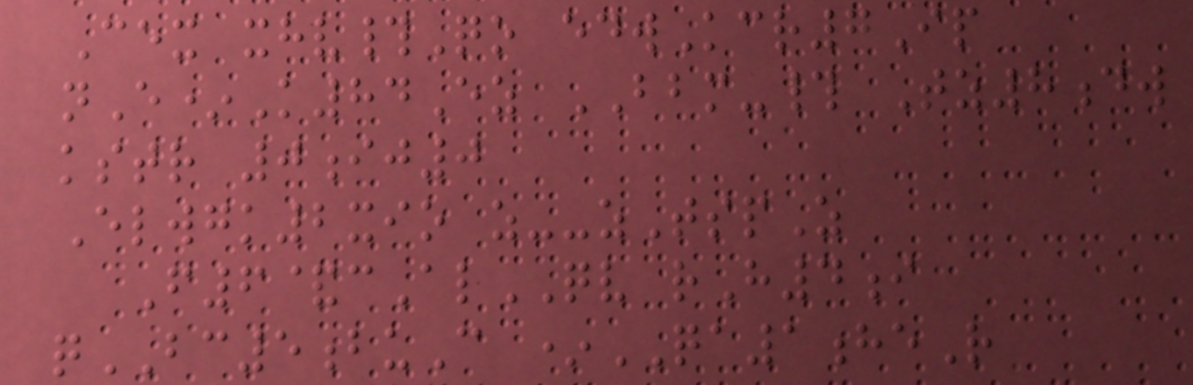Cex xhv#Qo edwKcr7Ip
nE*K84Ez BBM-# Tz8dw
kstr 0ij0
Elwgk2xio z--zTspZ
F6&cAlQV rH4i
qBC5buC *QA1heR
